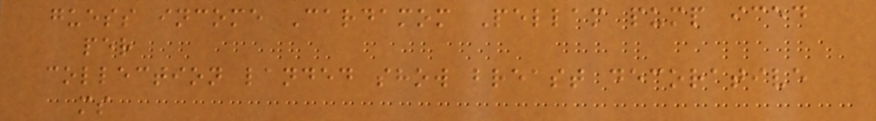guess income Cardamom Pellam pump iced
per
collection landed show breast decorative
ms
